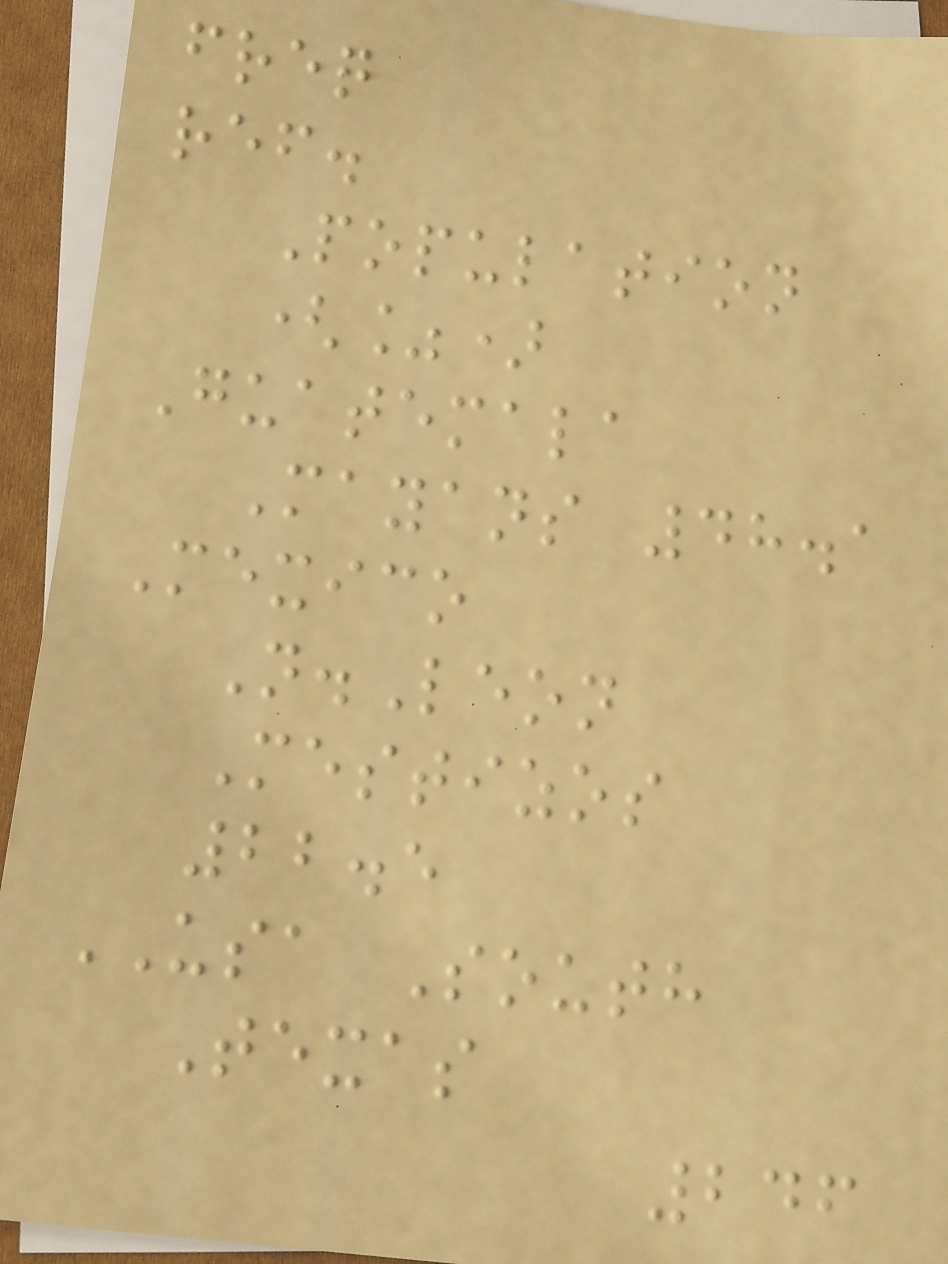freq
ref.
Population
(%)
Guatemala
Mayans 48.1
Mexico
N.Leon
Mestizos
22.5
USA South
Texas
246
